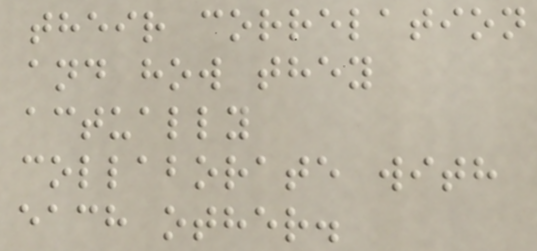their correlation
and how they
actually
collaborate with
each other.
